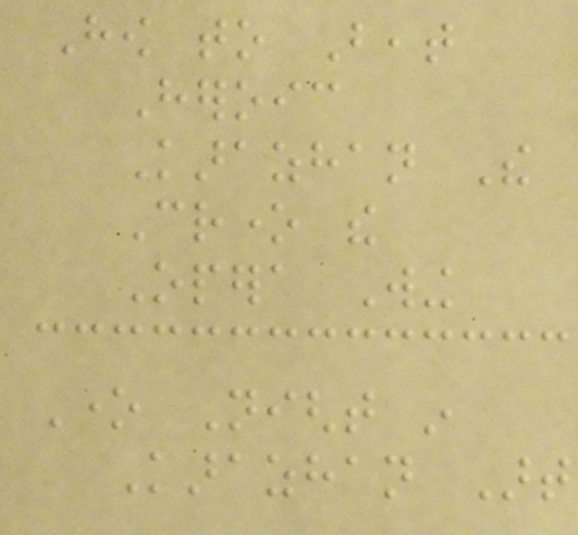How to Beat
Heroic
Karazhan The
Crone the
Opera Wing
One Night in
Karazhan Art
